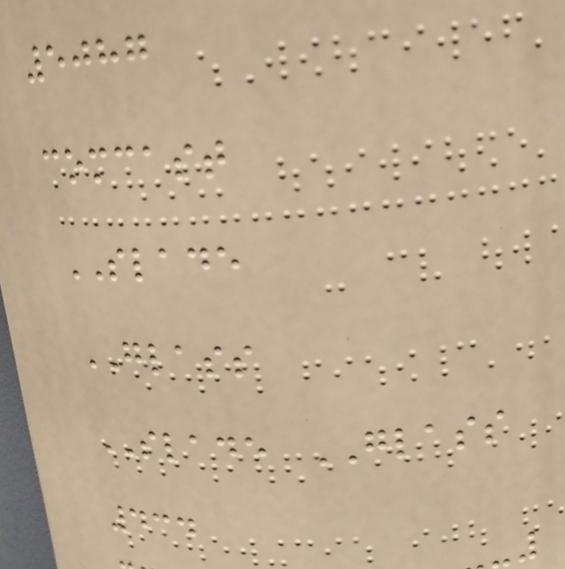5087
comcast
SLADE
GLASS
SLADE GLASS
434
